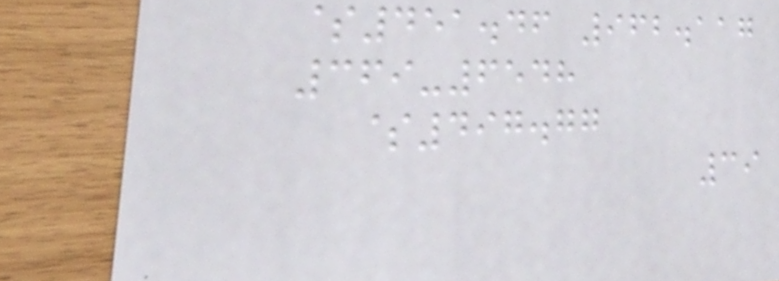$451.46 962.117
369-6548
$497.77
39
